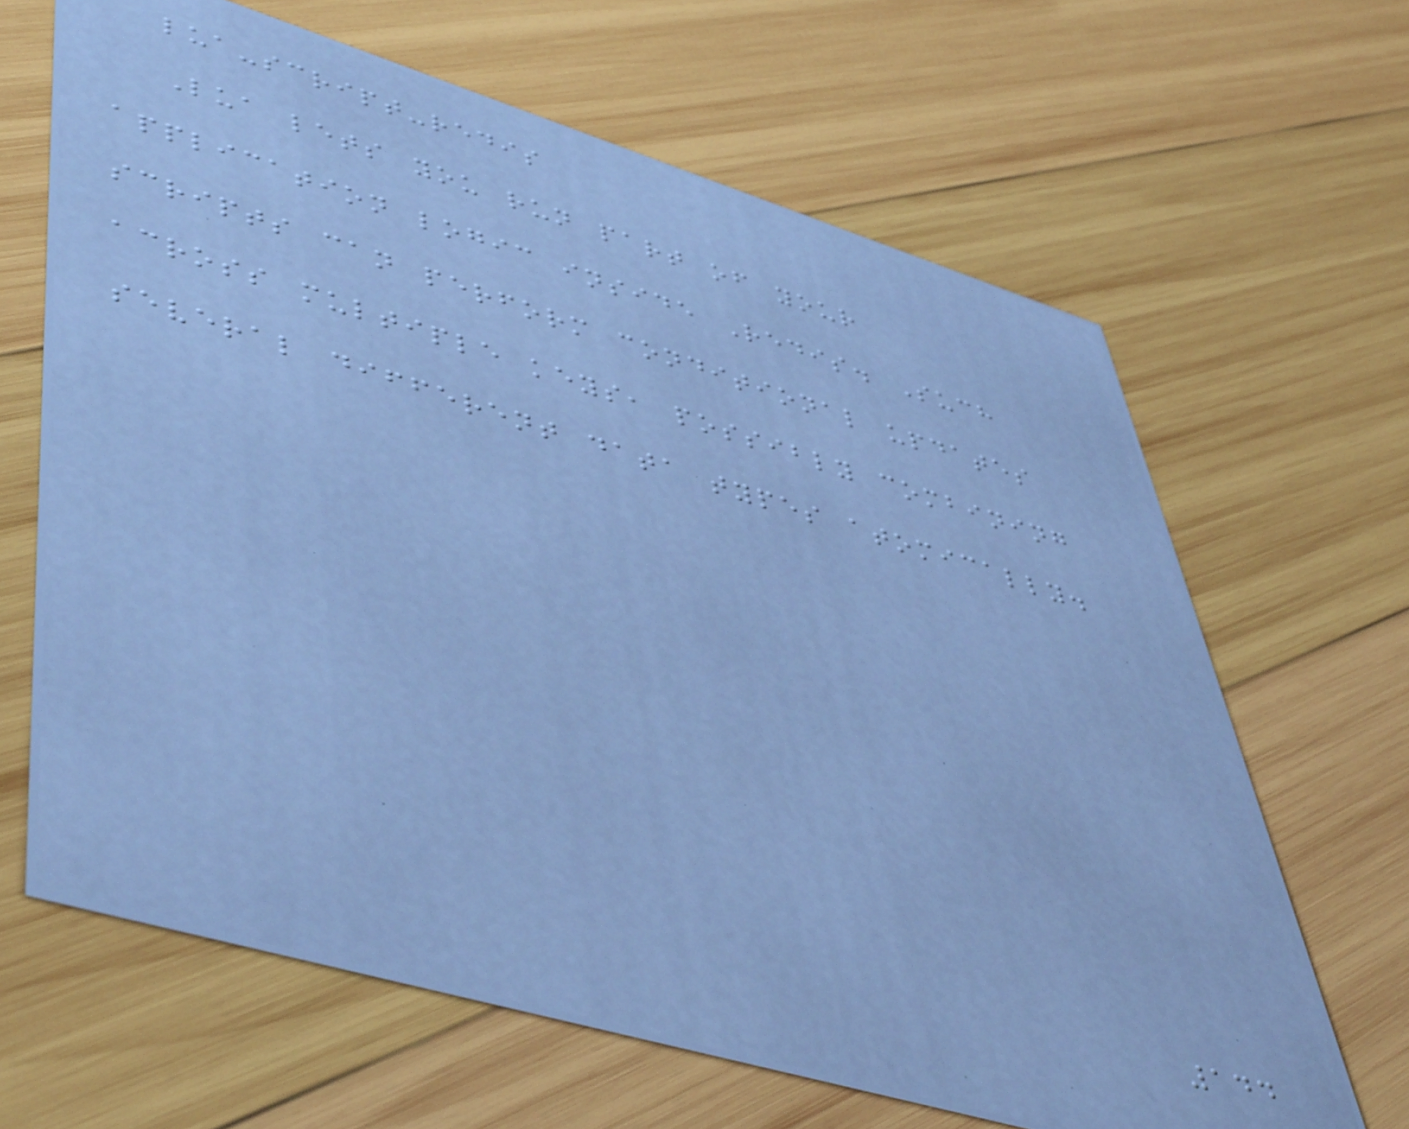lua-script-redis
Lua lets you run part of your
application logic inside Redis. Such
scripts can perform conditional updates
across multiple keys, possibly combining
several different data types atomically.
144
